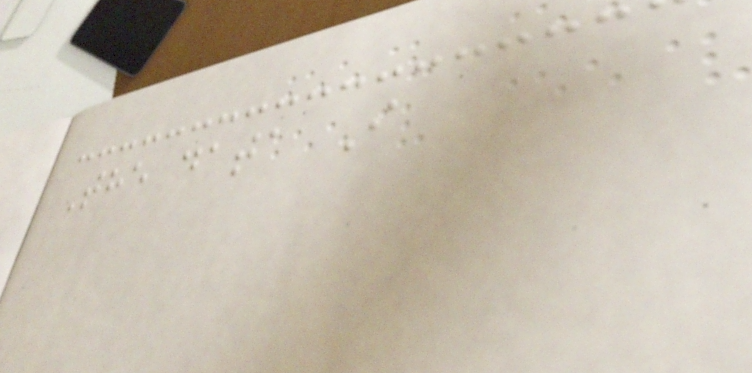The data I
